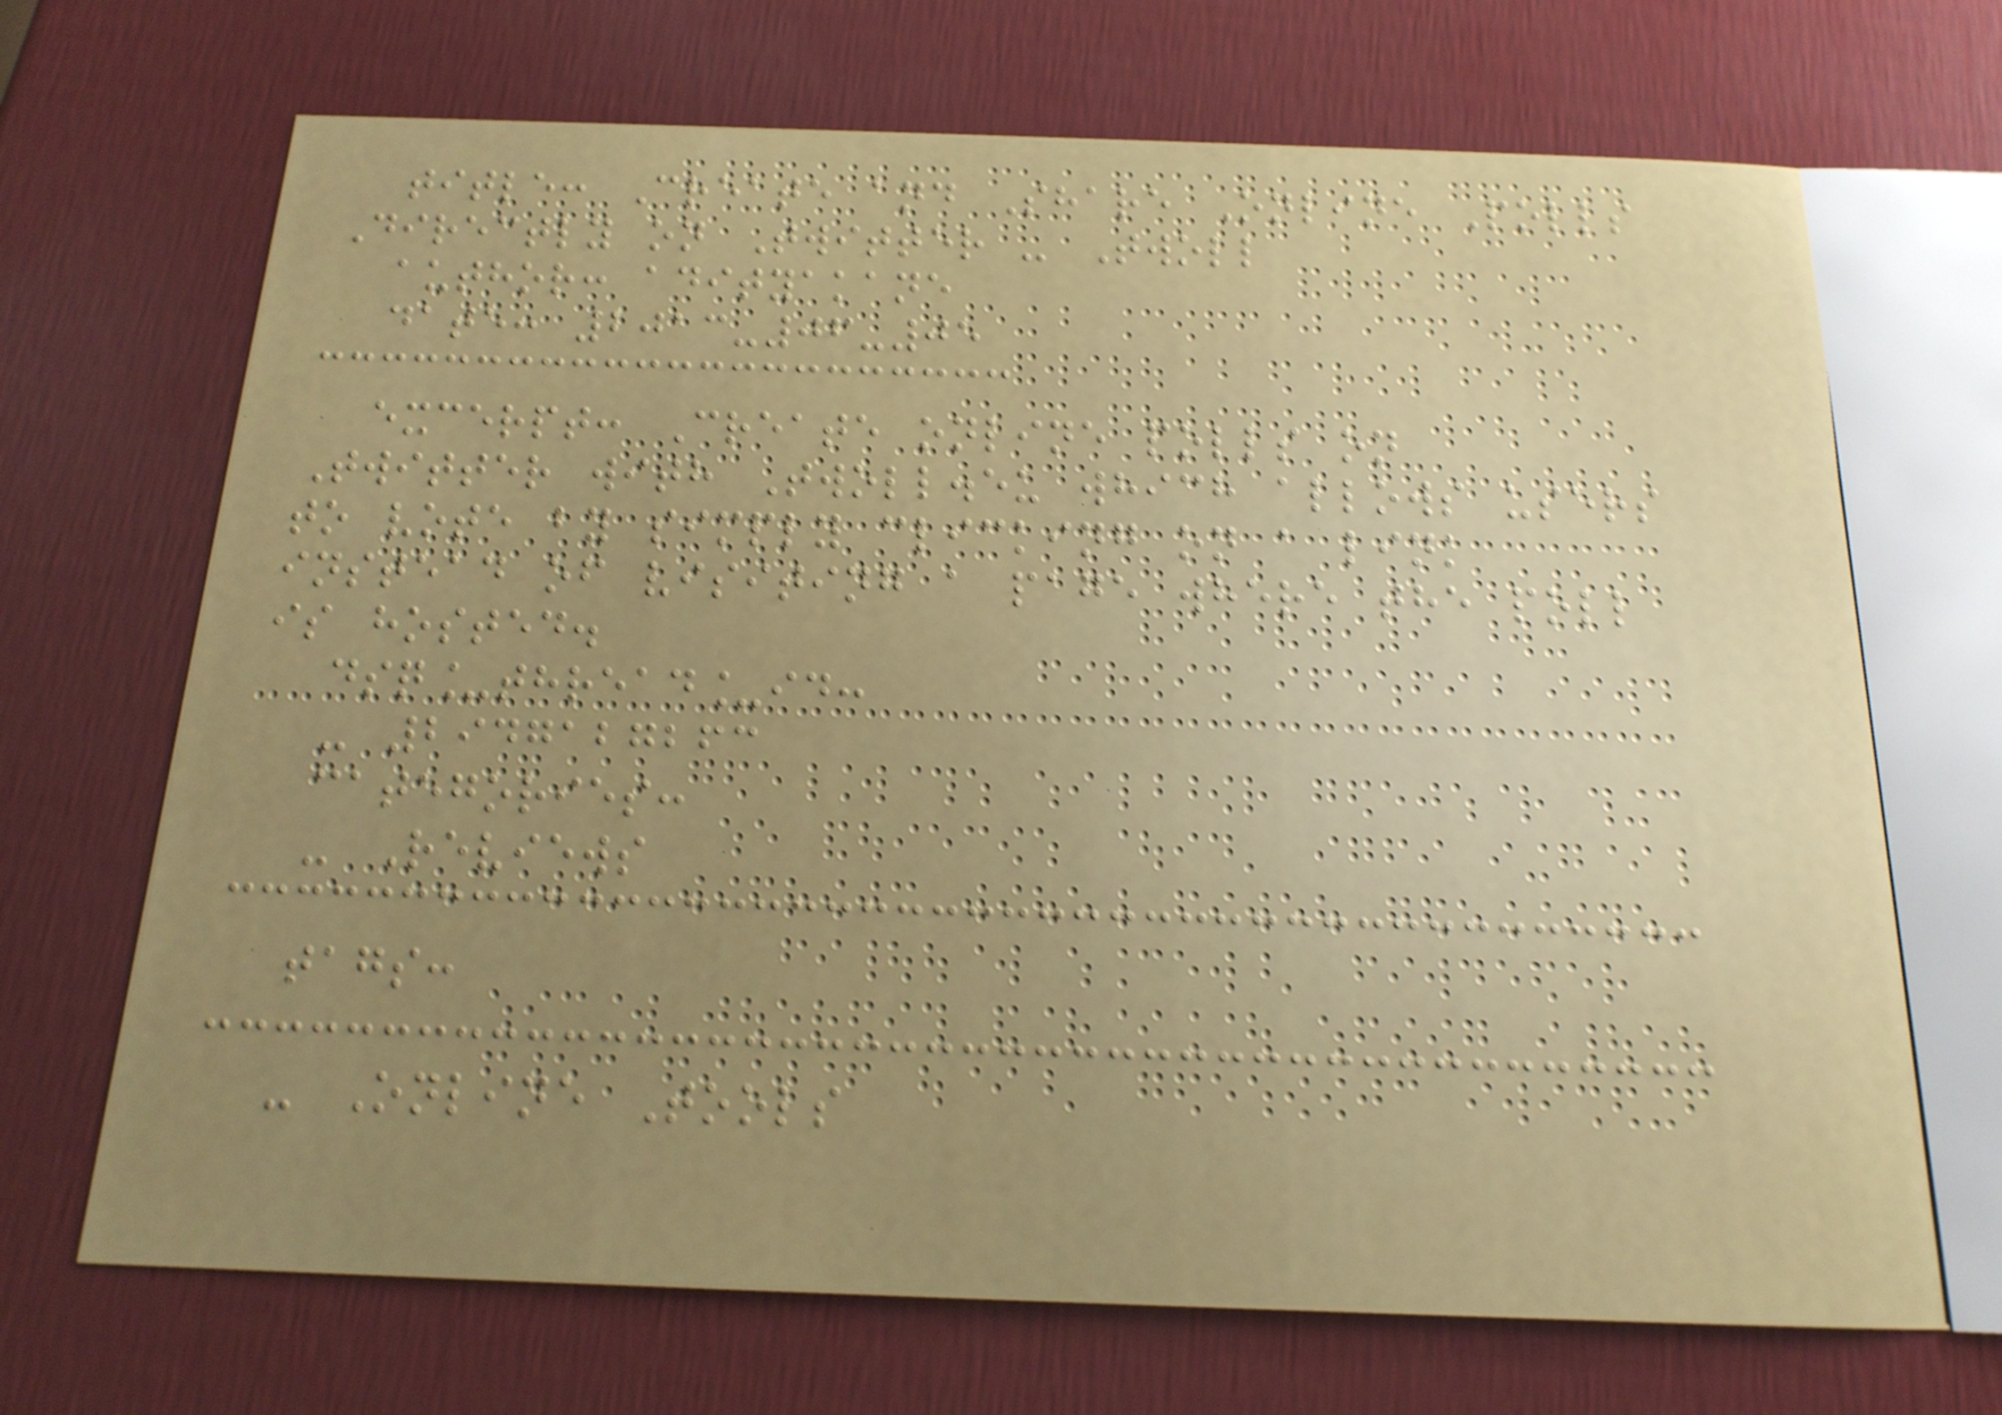title: Create and Share Online Polls
Directly on Twitter - Twoll
author: adityakane
date: 2013-06-05
excerpt: Create online polls on
Twitter with Twoll.eu which allows users
to vote by simply clicking on a link
instead of visiting a page where the poll
is hosted.
dsq_thread_id:
- 2947127263
categories:
- Reviews
tags:
- Online Tools
